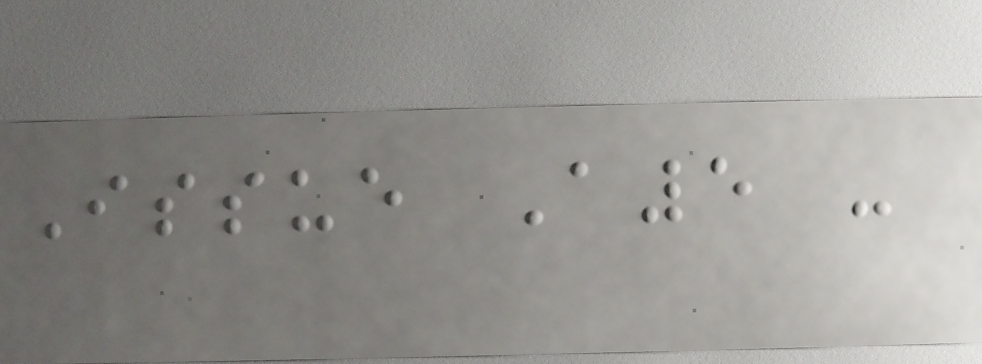Issue A5 -
